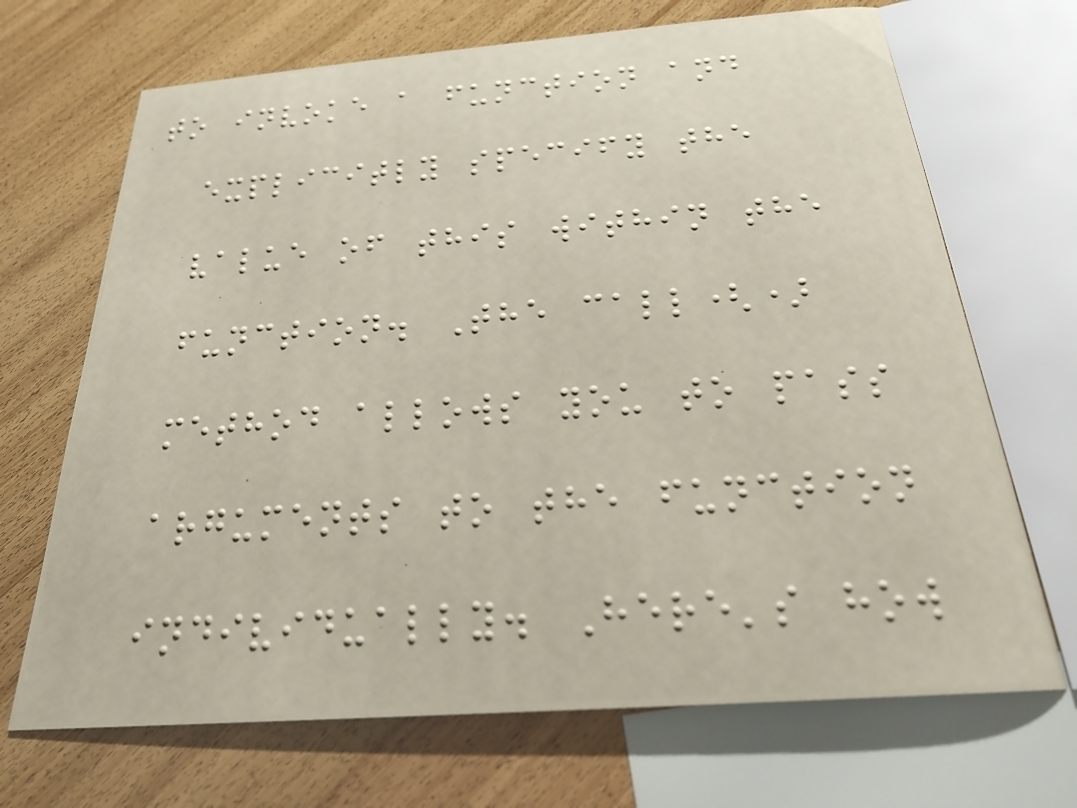to invoke a function and
explicitly specify the
value of this within the
function. The call()
method allows you to pass
arguments to the function
individually. Here's how
